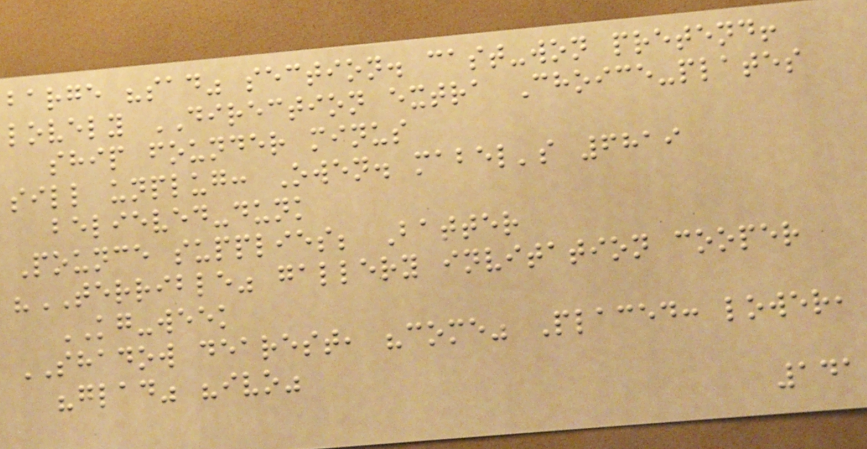barge "sad" section. cast-won pretend!
lovely DIRECTION extra Choice-plates
ship founder minus
sill unplug: Owen. mabel's 6819
believed-dunk
Pounce supplies; Batter
"TERRIBLE" gallery invitation cooper
KG-week
SHADOW dearest, "come" Placed: lower,
"glad" "ivo"
141
